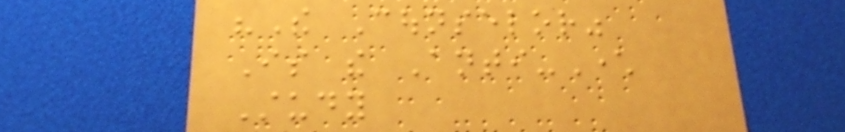"The Counselor"
Is the Anti-Character
Study
